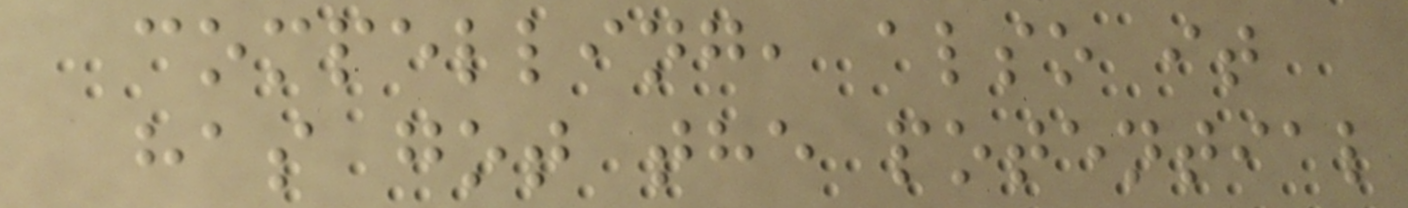compelling, also it
has got the potential
